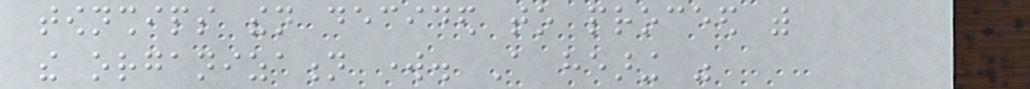townships then decided to proceed with
the organization work. A hearing was
